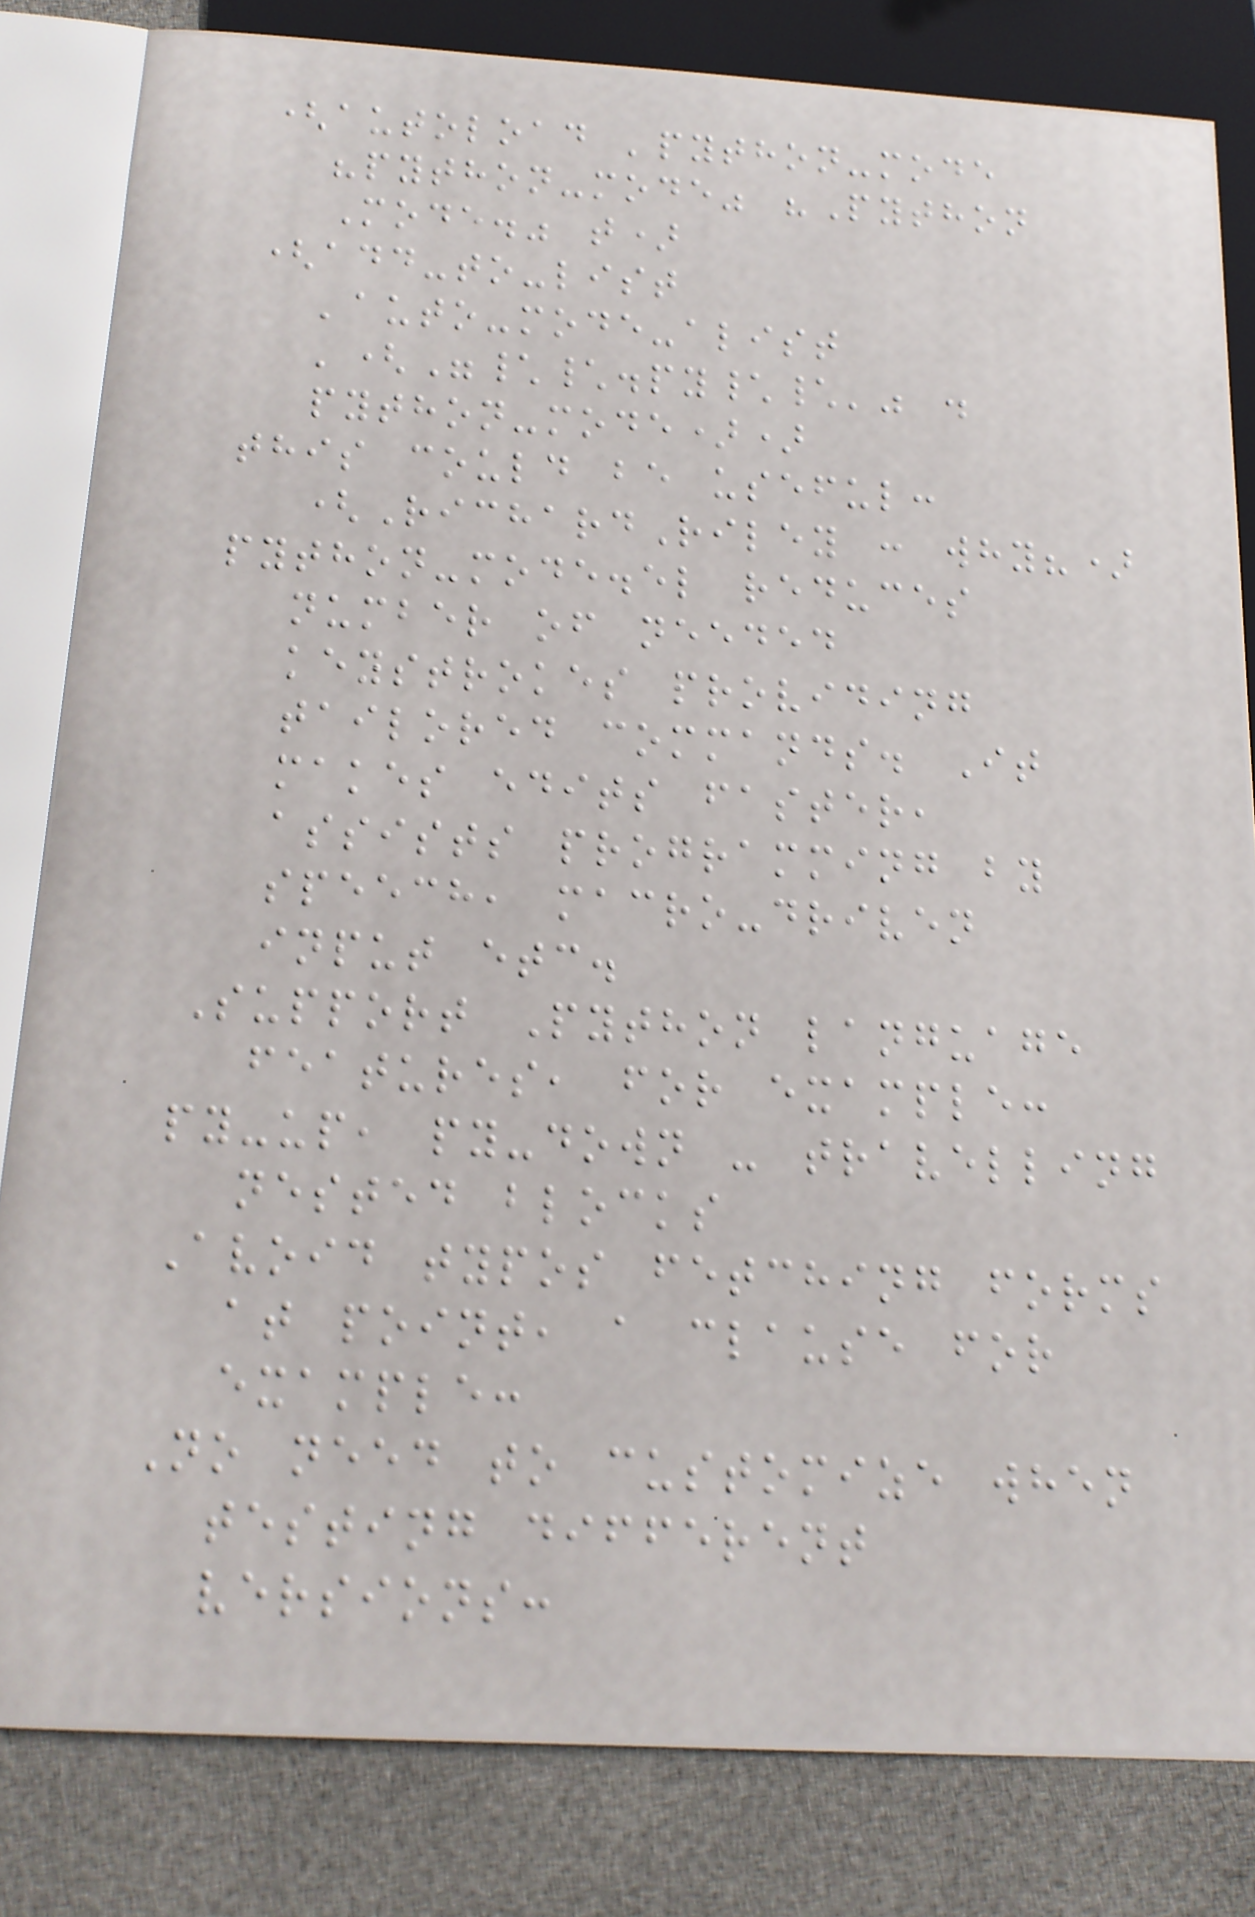(autoload 'python-mode
"python-mode" "Python
Mode." t)
(add-to-list
'auto-mode-alist
'("\\.py\\'" .
python-mode))
this could be useful:
(RichardRiley : why?)
python-mode.el reduces
number of needed
keystrokes providing
tailored commands. It
makes edits faster,
assists programming by
speech, macro-driven
input etc.
Support Python language
features, for example:
py-up, py-down - travelling
nested blocks
Avoid typos fetching forms
at point, a clause for
example:
No need to customize when
testing different
versions:
